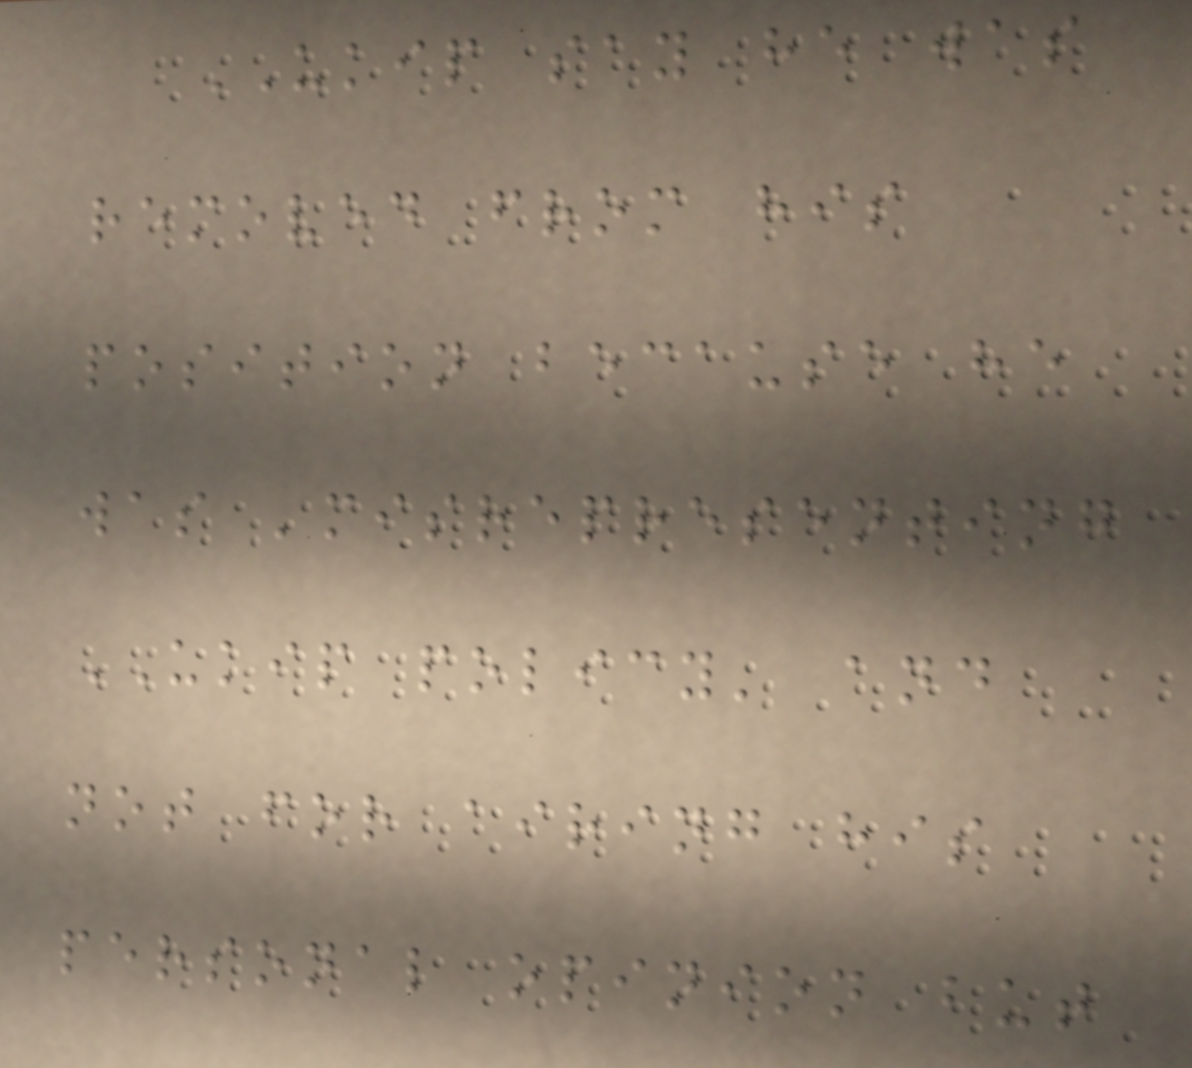UKIP say he was
removed from his
position because he
was 'misrepresenting
UKIP policy' and
not for airing his
personal opinion but
